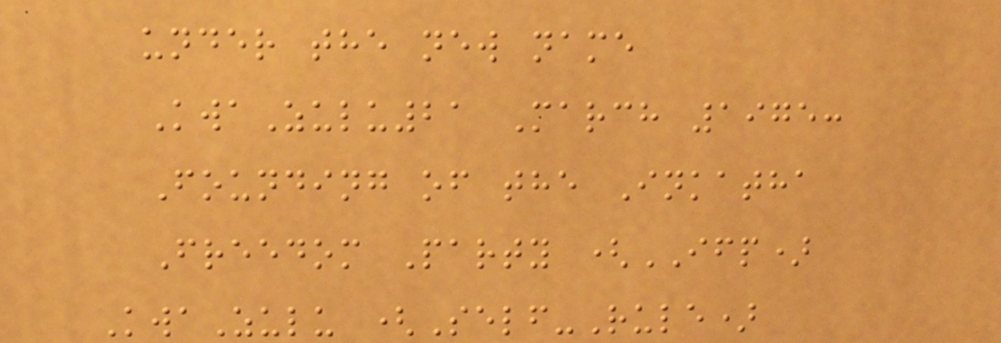under the new name
KwaZulu21 March 1975:
Founding of the Inkatha
Freedom Party (IFP)
KwaZulu (Self-Rule)
